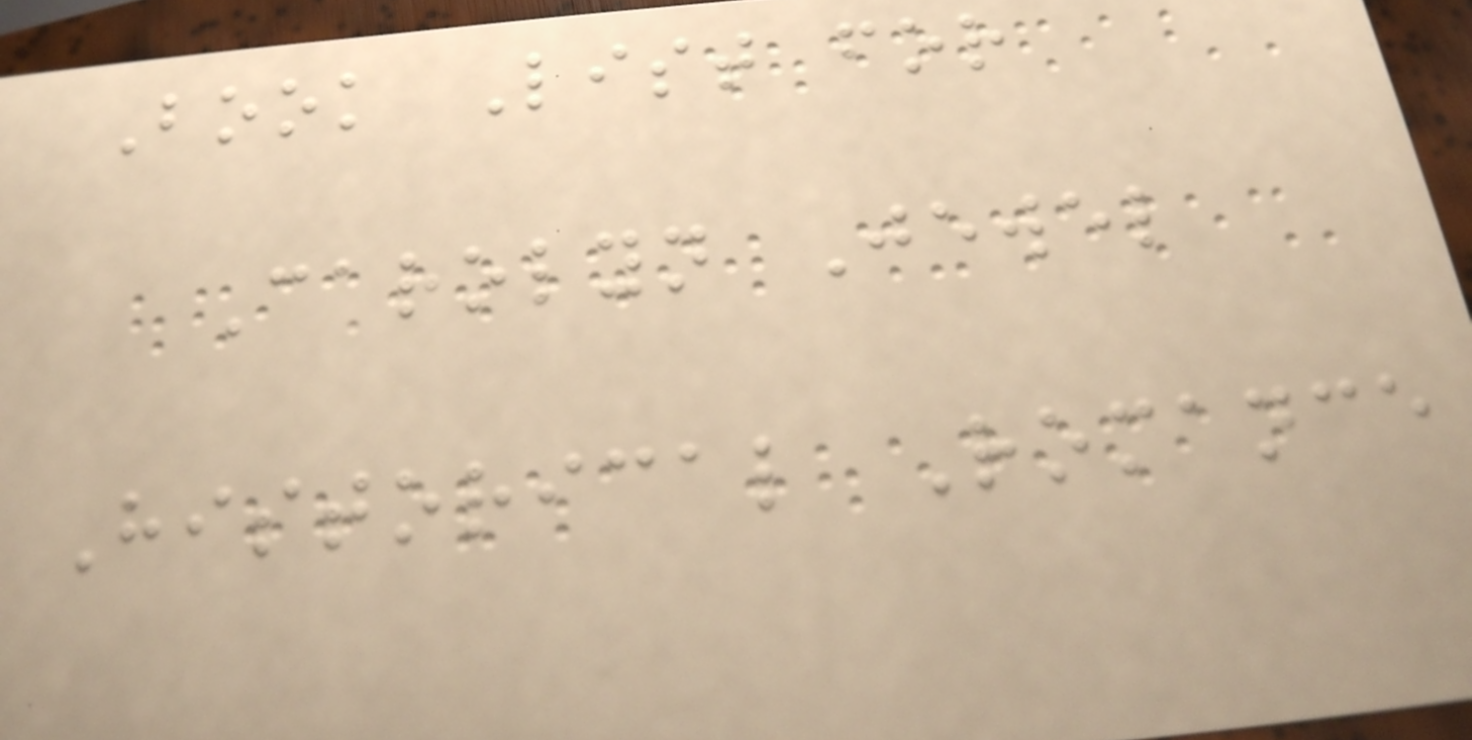Book List for
Carolyn Jewel
Historical Romance
